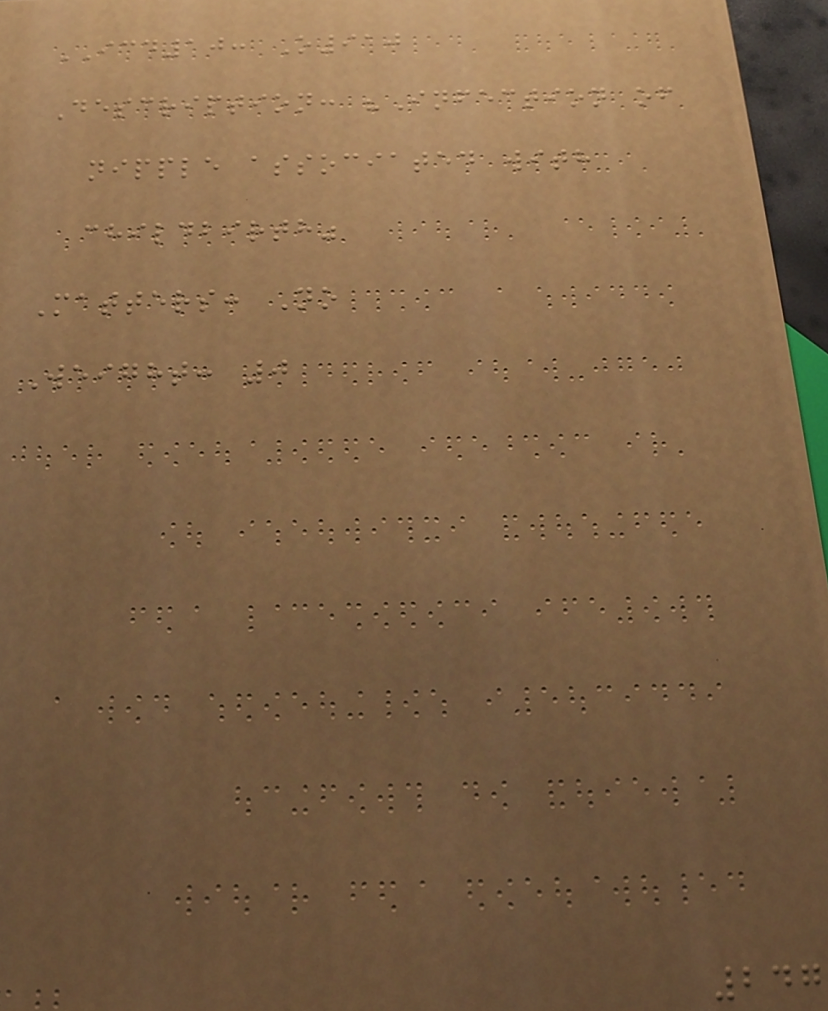ICD10: O910
Description: "Infection of
nipple associated with
childbirth"
Matters: No
Weight: 0
247
